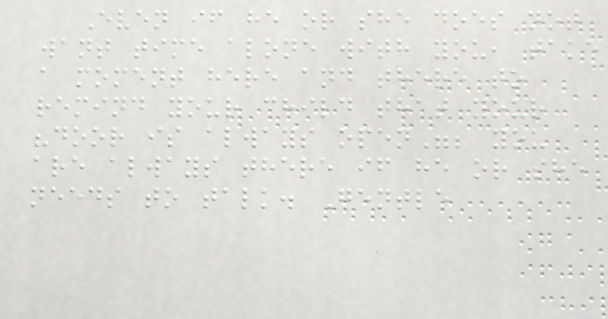Even if he or she does not
want time alone with you, take
a moment here and there to
remind your child that your
"door is always open"; you
are always there if he or she
needs to talk. Gentle
